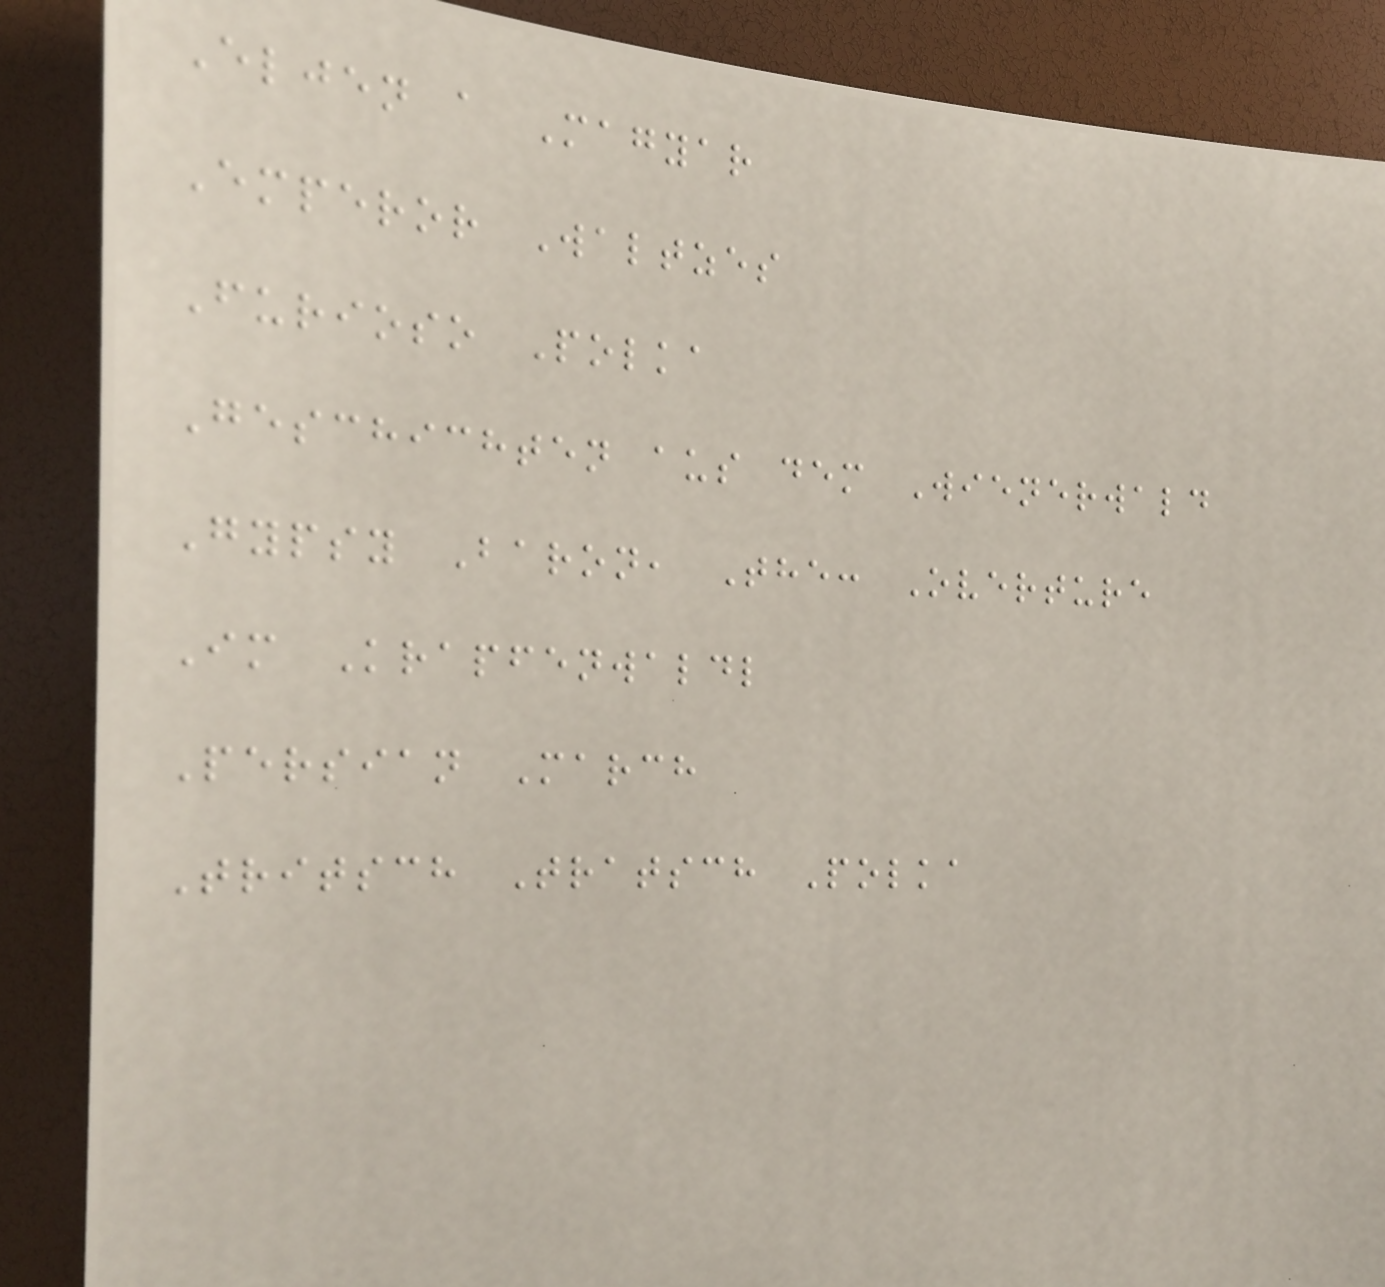Eljen a Magyar
Emperor Waltzes
Furioso Polka
Geschichten aus dem Wienerwald
Gypsy Baron, The: Overture
Im Krapfenwaldl
Persian March
Tritsch Tratsch Polka
